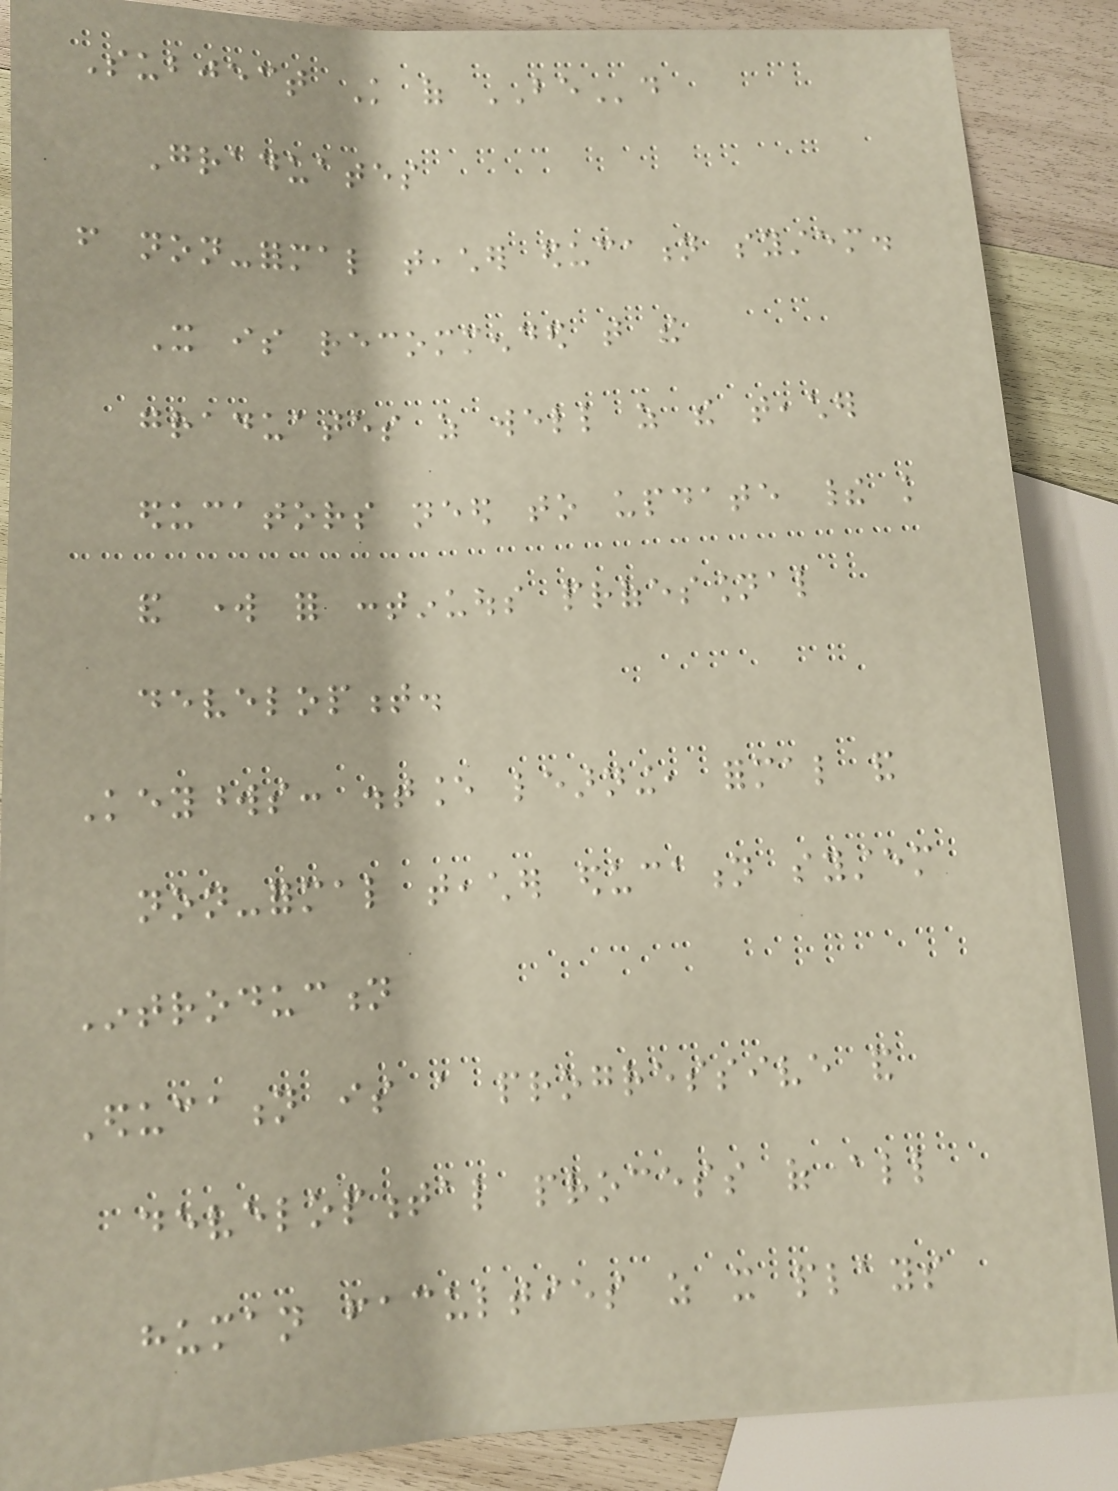Subject Knowledge of BEd
Graduates
from non-formal teacher education system.
It is recommended that the
graduates as well as the teacher
educators need to update their knowledge
and work for continuous professional
development.
Keywords: distance learning, formal and
non-formal teacher education system
Introduction
Education is a progressive and
developmental process of all
human faculties as it plays
